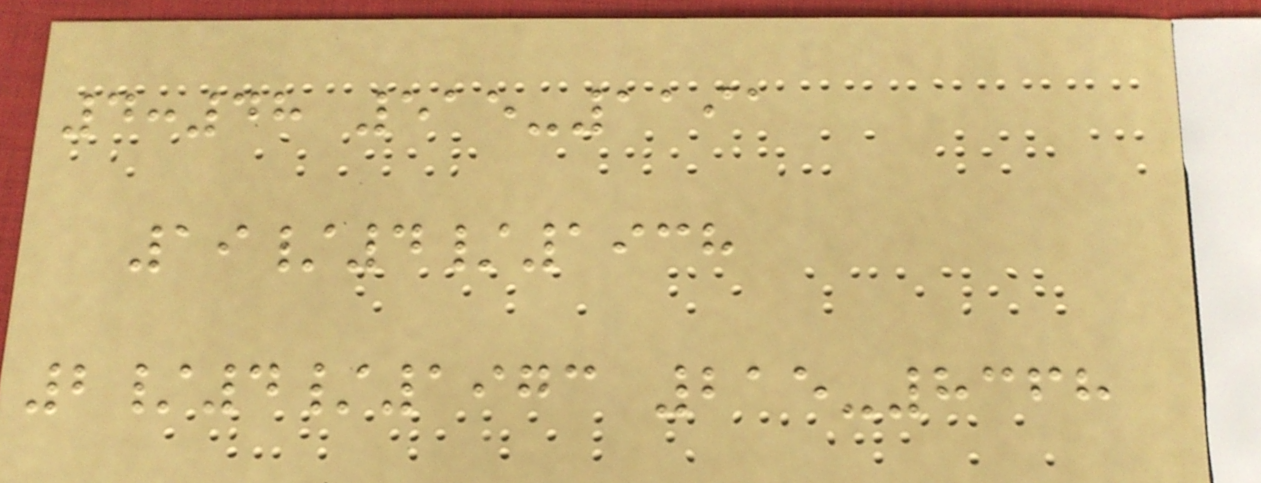4:48 515-1191
19/4/1938
2/4/1973 215-8368
